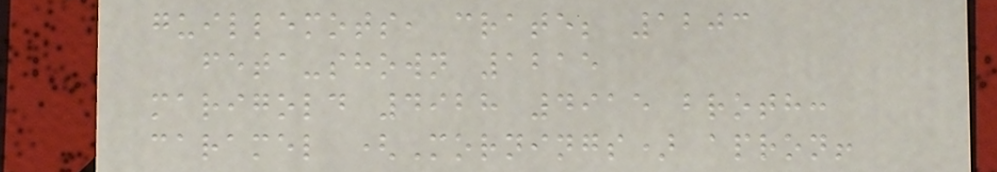guillemots, crate; 1203
feta-shown 1215
marigold 4928 4915 broth:
caramel (Mornings) apron!
